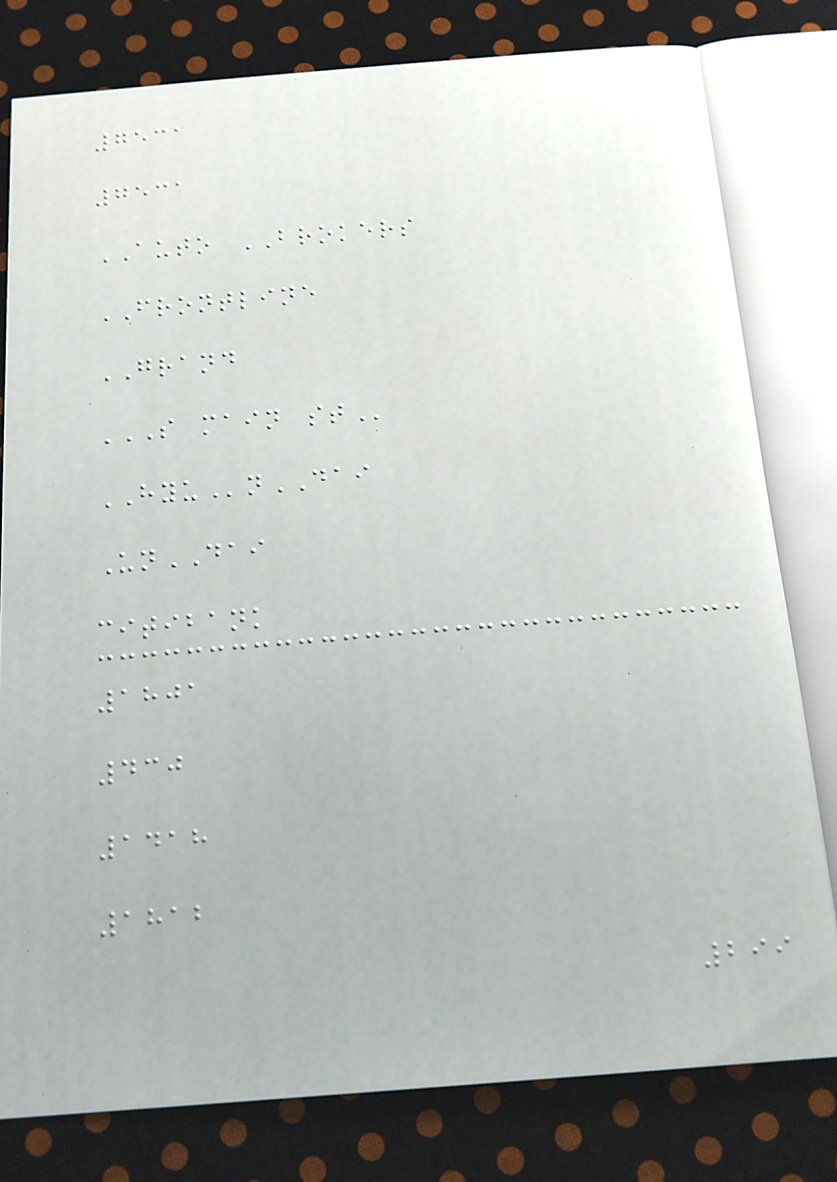7531
7531
AUTO BROKERS
FRONTLINE
GRAND
S MAIN ST
HYUnDAI
UnDAI
citibank
1801
430
1418
1812
299
